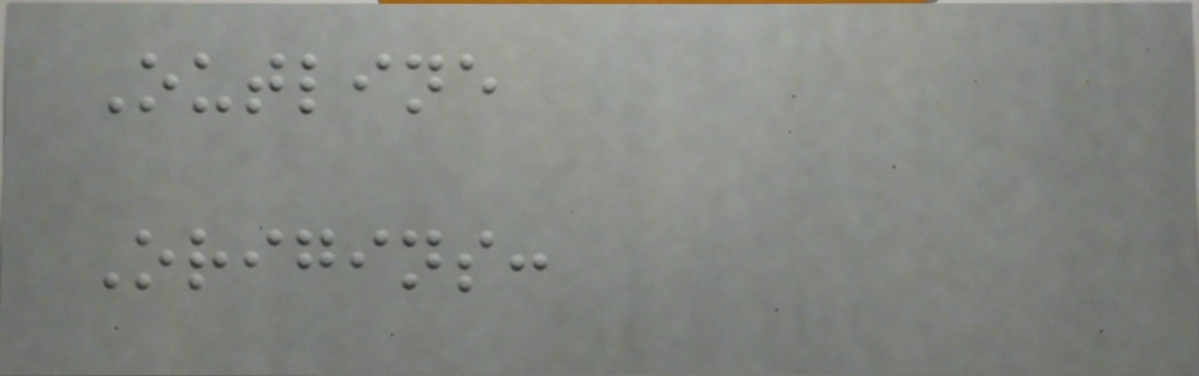Outline
Origins:
